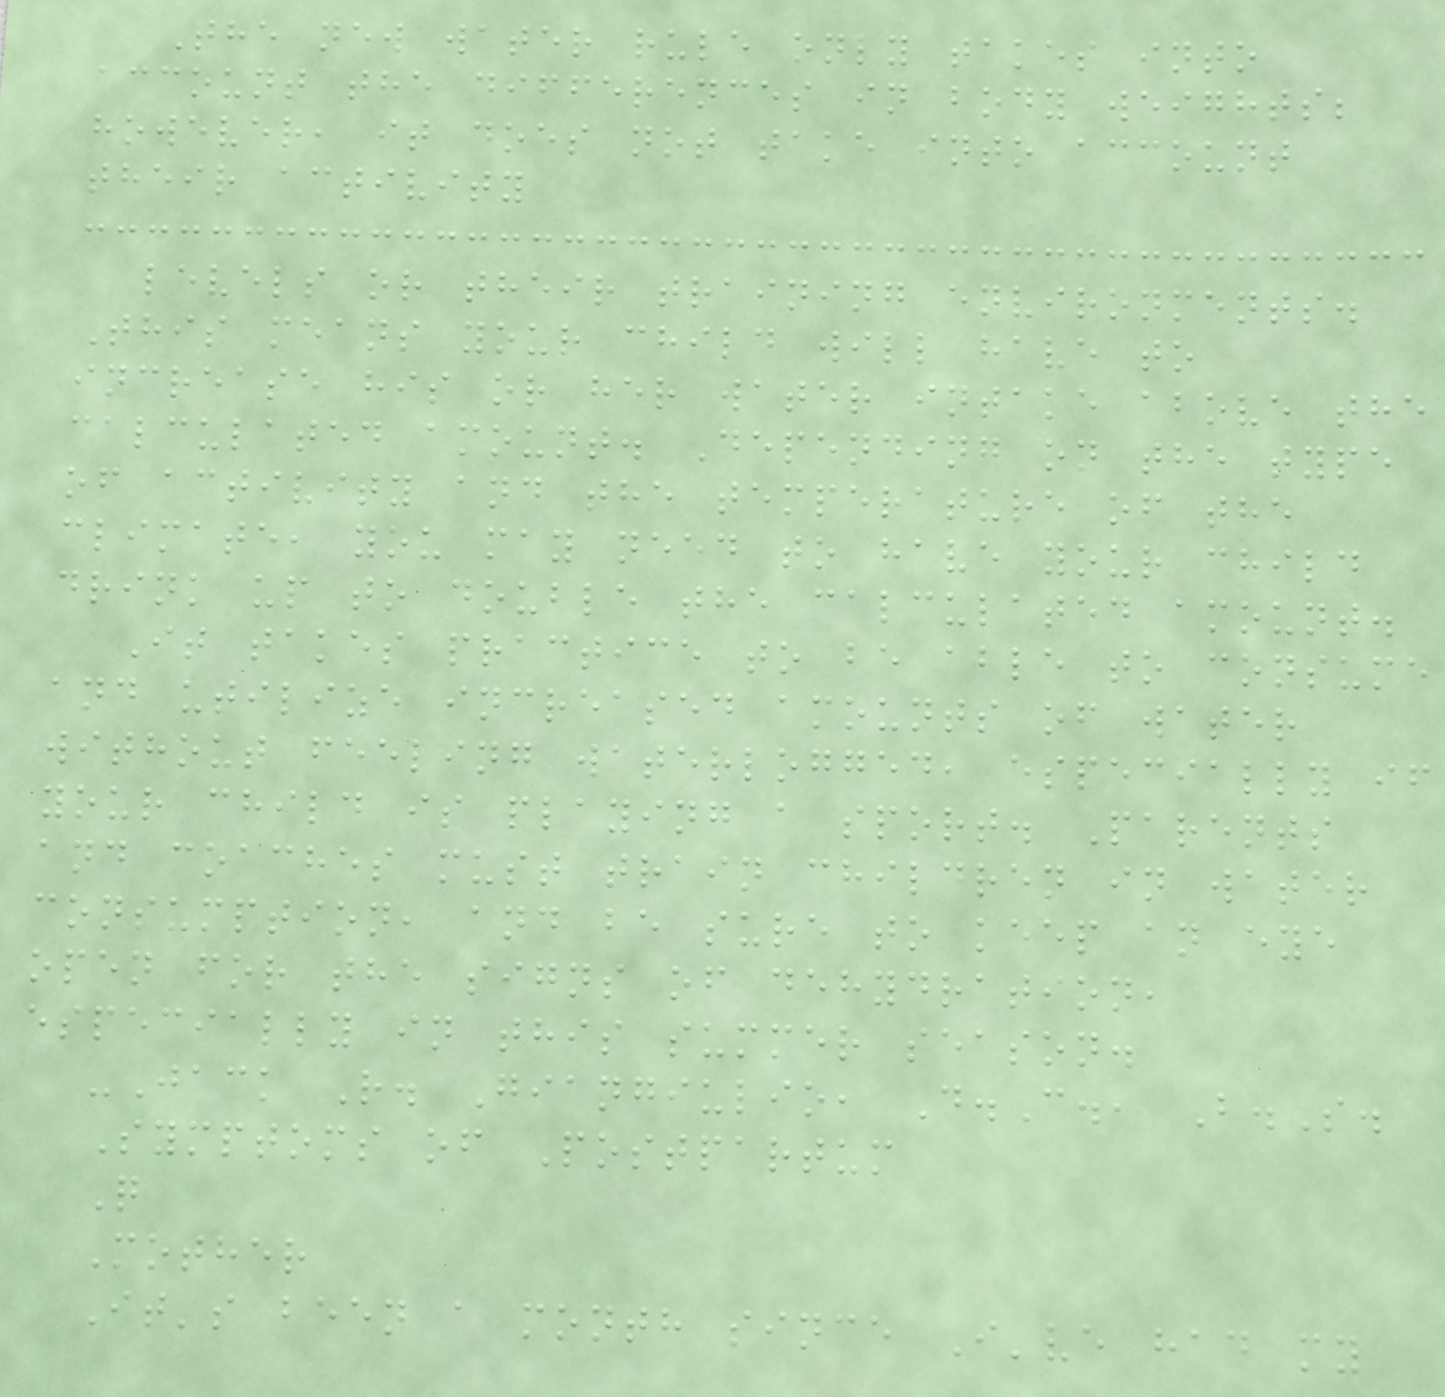The new water rule only takes into
account the differences in body weights;
however, it does not take into account
their activity
levels or their training environments.
This means your child will have to
increase his or her water intake above the
calculated amount. Depending on the type
of activity and the temperature of the
climate, you may need to have your child
drink up to double the calculated amount.
It takes practice to be able to consume
and utilize increased amounts of water
without feeling waterlogged, especially if
your child is playing a sport. Parents
and coaches must train children in water
consumption, and be sure to keep an eye
open for the signs of dehydration,
especially in this summer season.
-Jack R. Giangiulio, D.C., B.S.
Symptoms of Postpartum
Q
Mother
It's been a month since I've had my
